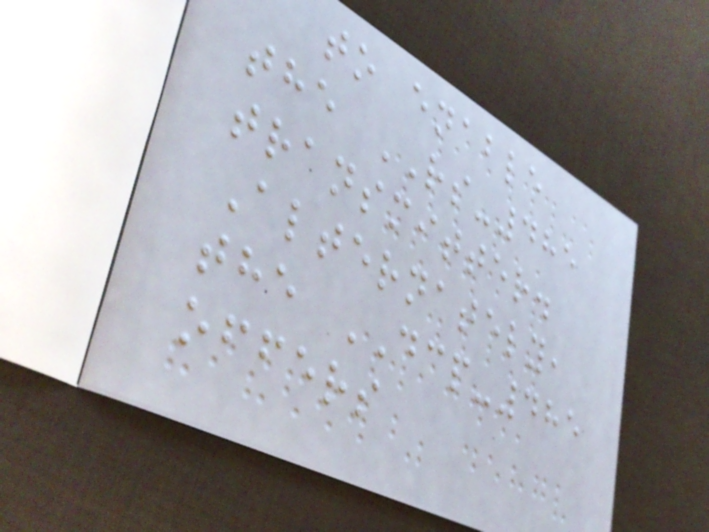to enable
the RS-485
transmitter.
Alternately,
the DCP-485
offers
